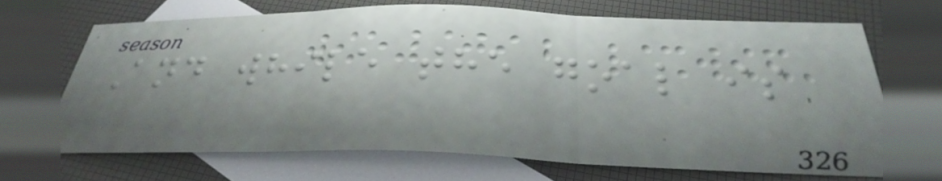And while the goal is
